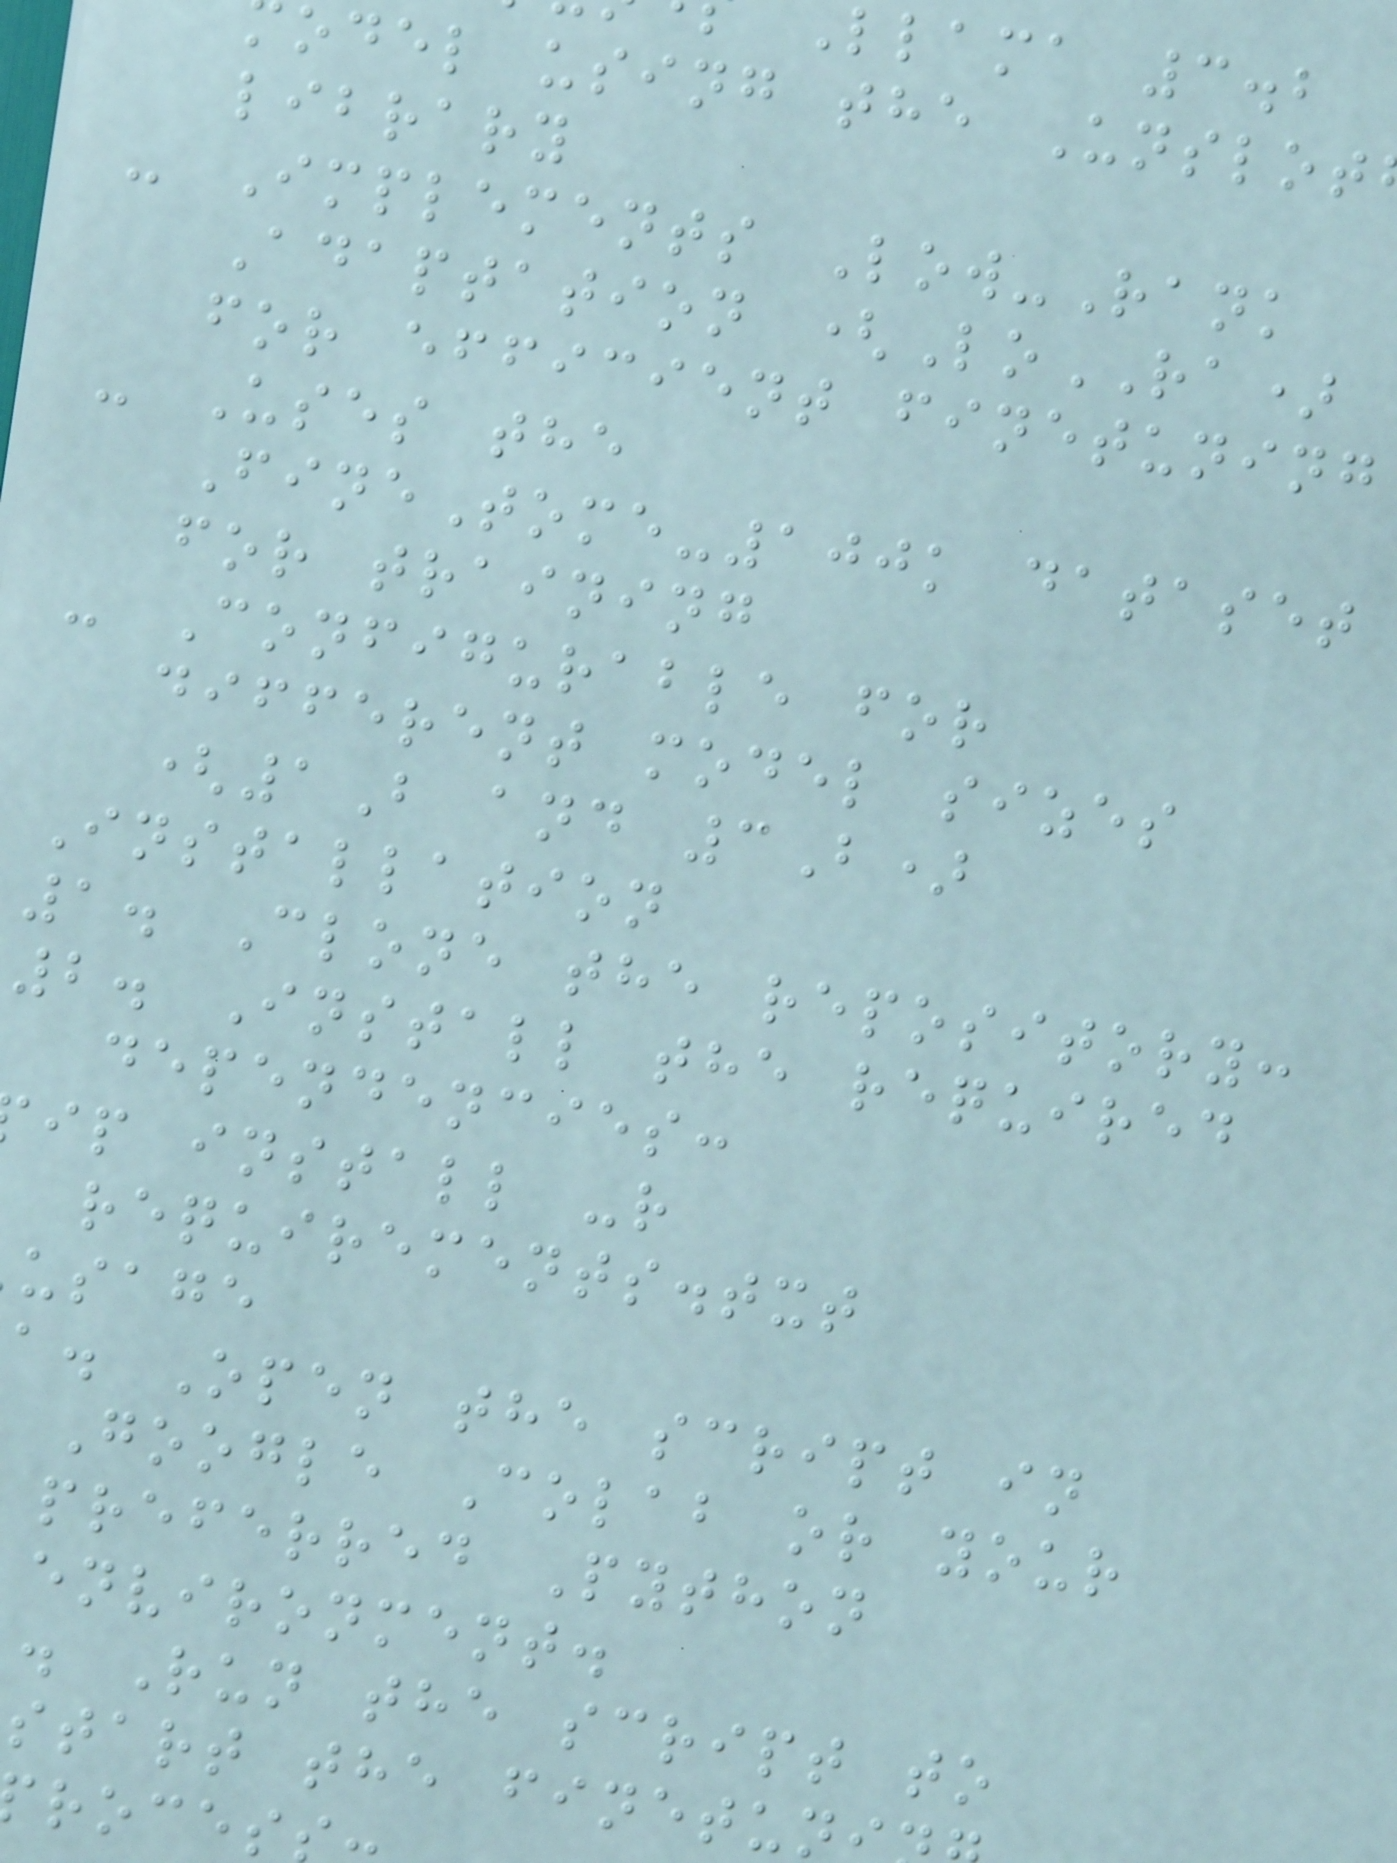llama 3.2
odel using the Unslot
library
- Implements Low-Rank
Adaptation (LoRA)
for efficient finetuning
- Uses the
FineTome-100k dataset
for training
- Configurable for
different model sizes
(1B and 3B)
Installation
1. Clone the repository:
2. Install the required
dependencies:
ip install -r
requirements.txt
usage
a. Open the script in
Google Colab or your
preferred Python
environment.
. Run the script to
start the finetun
